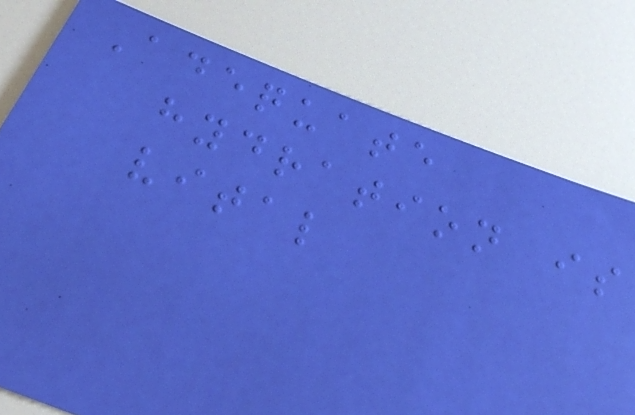Adequate
hydration is
vital
